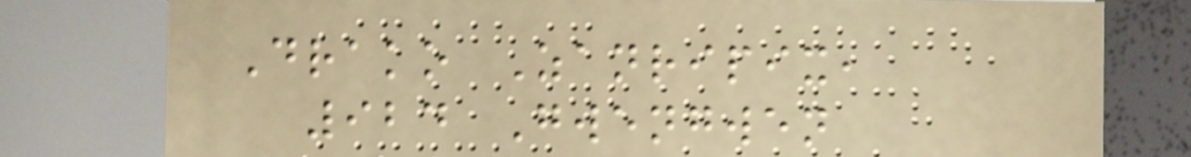Drako Zanripix,
924 Gwengwen
